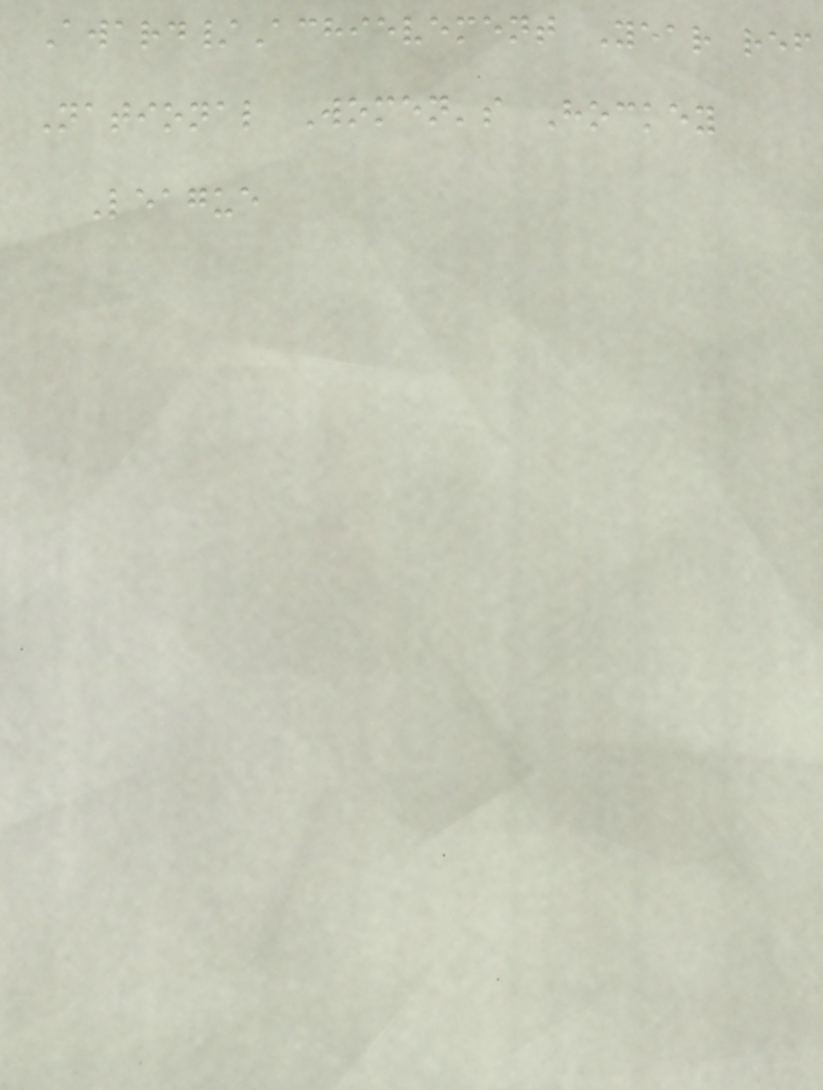Award/Achievement Year ref
National Women's Hockey
League
